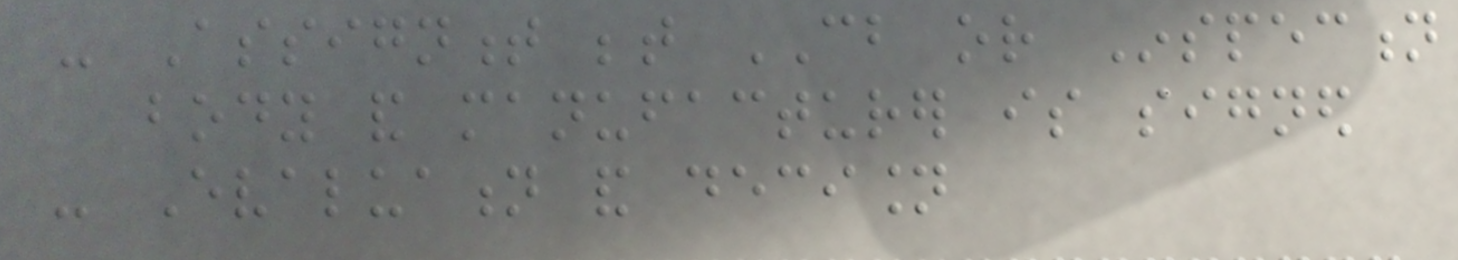- Assignment between CB or Inspection
body and manufacturer is signed
- Evaluation and decision
